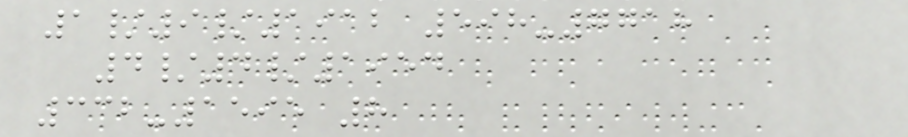1/9/1912 598-7718
4/4/1954
332-1595 8
